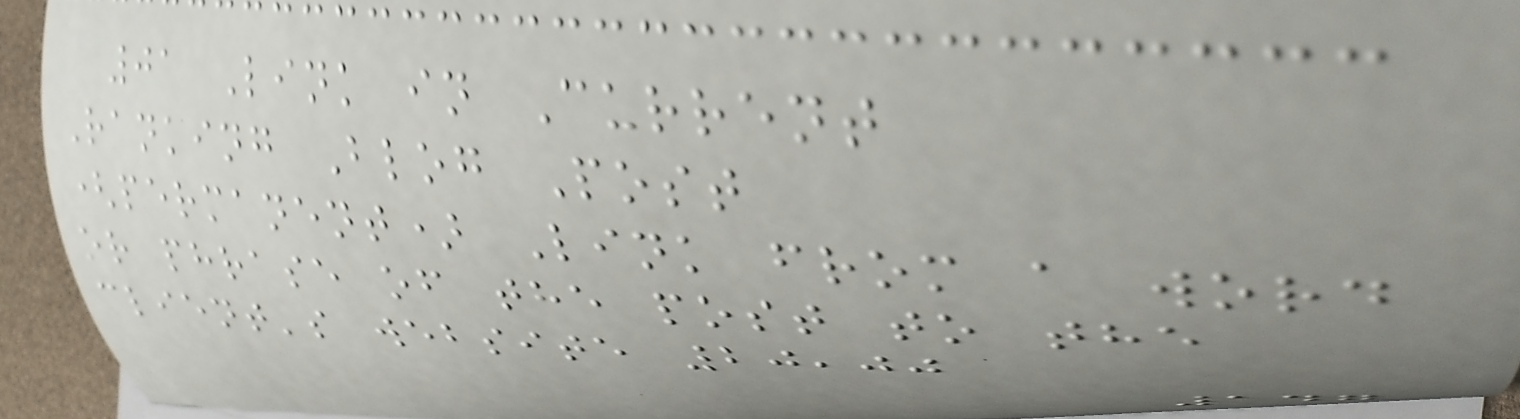01 Link in Current
Ranking Blog Post
(permanent) Link from a word
or phrase of the post to the
client's website 20,00
147
